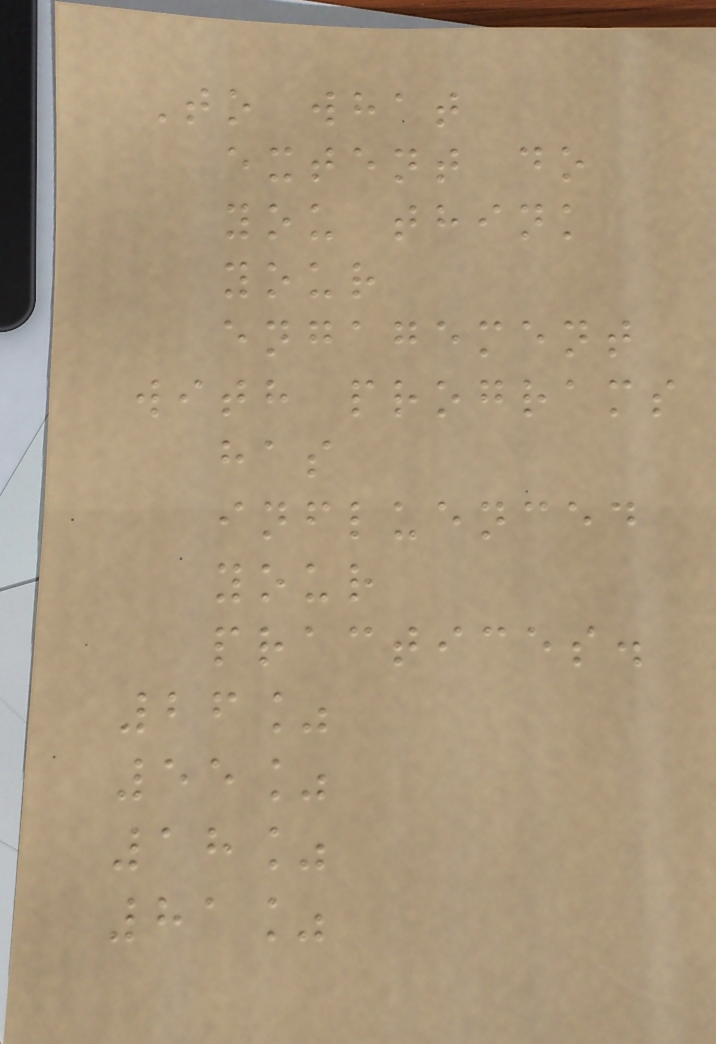To what
extent do
you think
your
engagement
with programs
has
influenced
your
practices.
26%
55%
18%
81%
